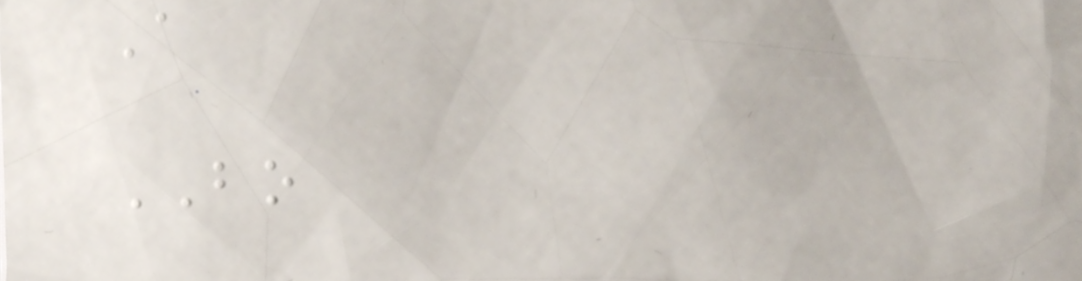A
BO
